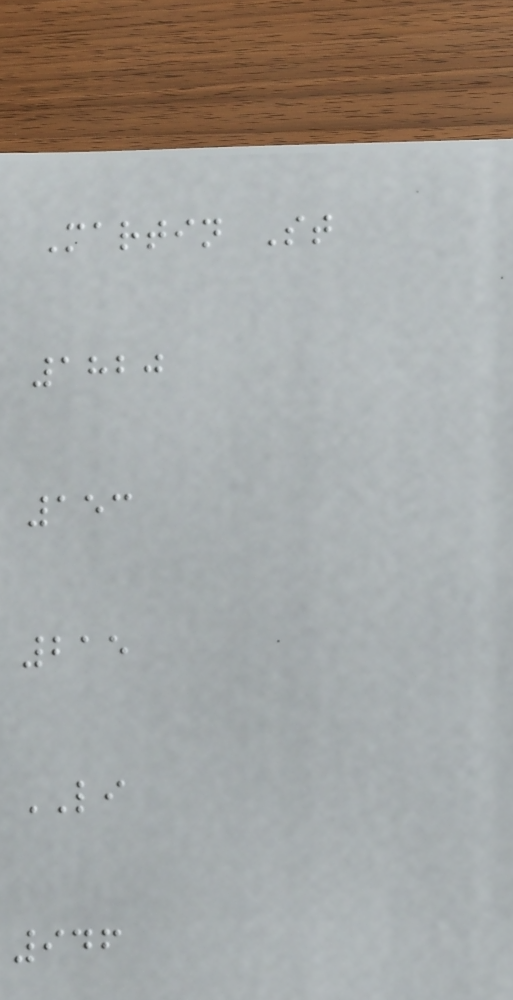Martin St
1820
153
215
LI
946
